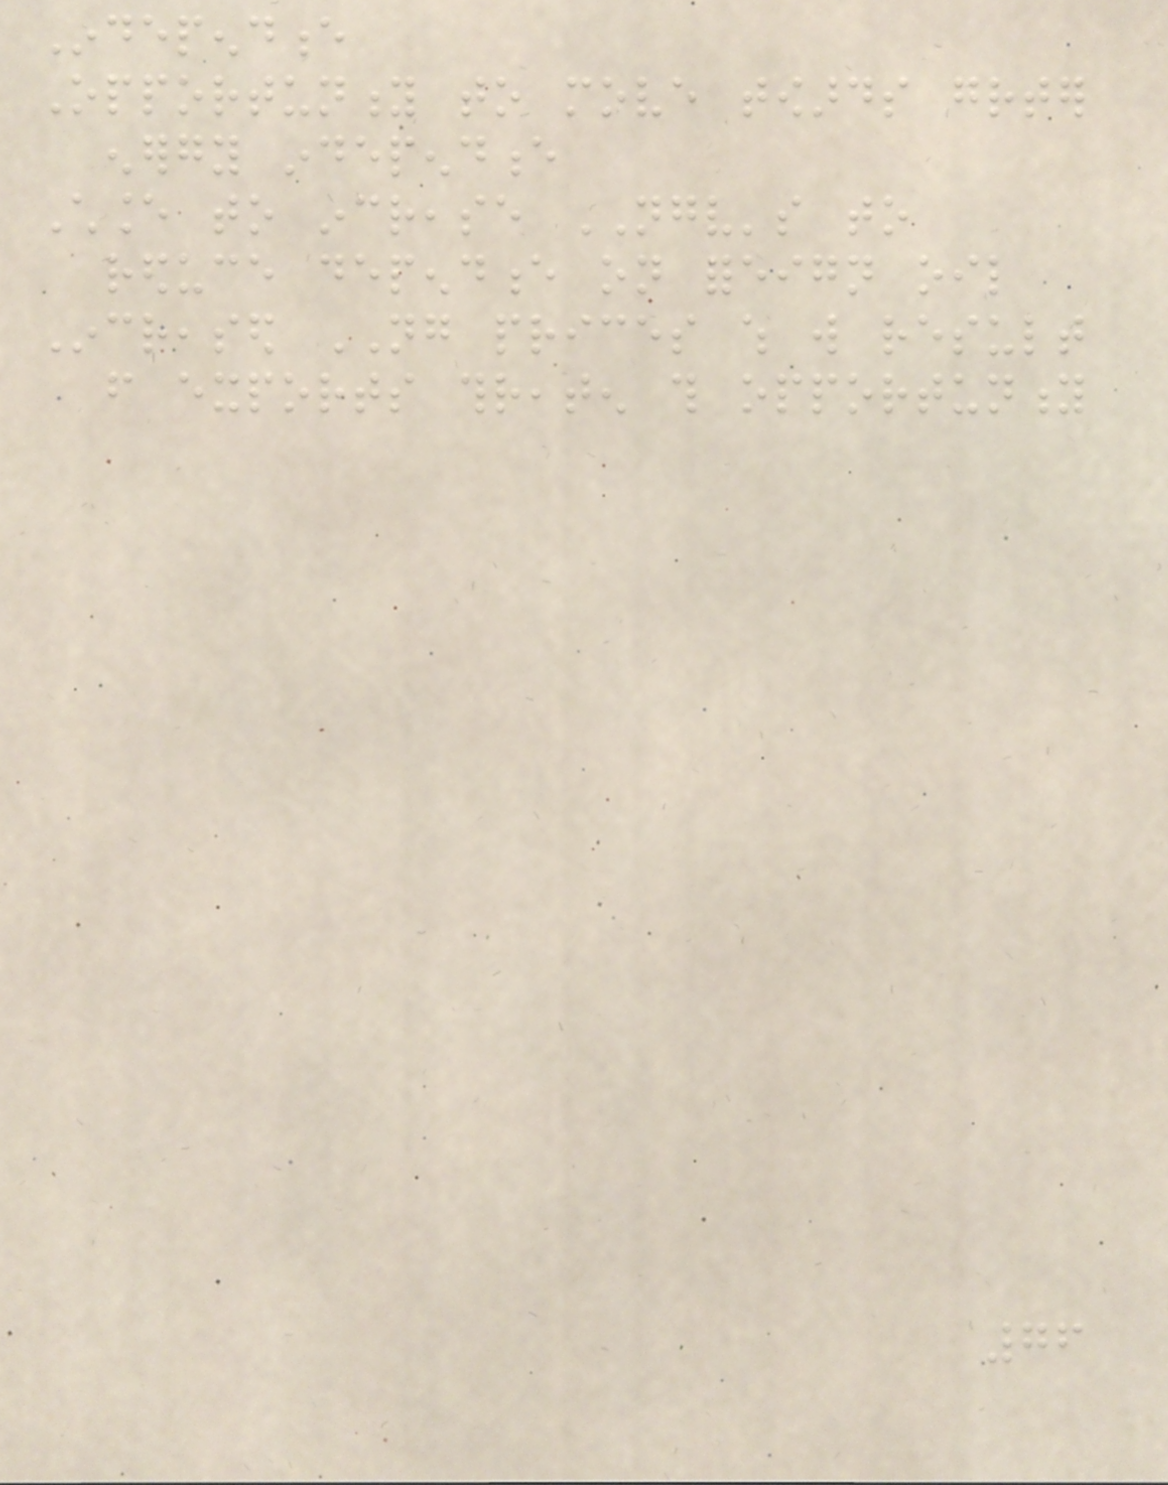Independence
Opportunity to move towards greater
energy independence
Chance to increase NGV's to
reduce dependence on foreign oil
Increased NG prices which will result
from exports threaten this opportunity
76
